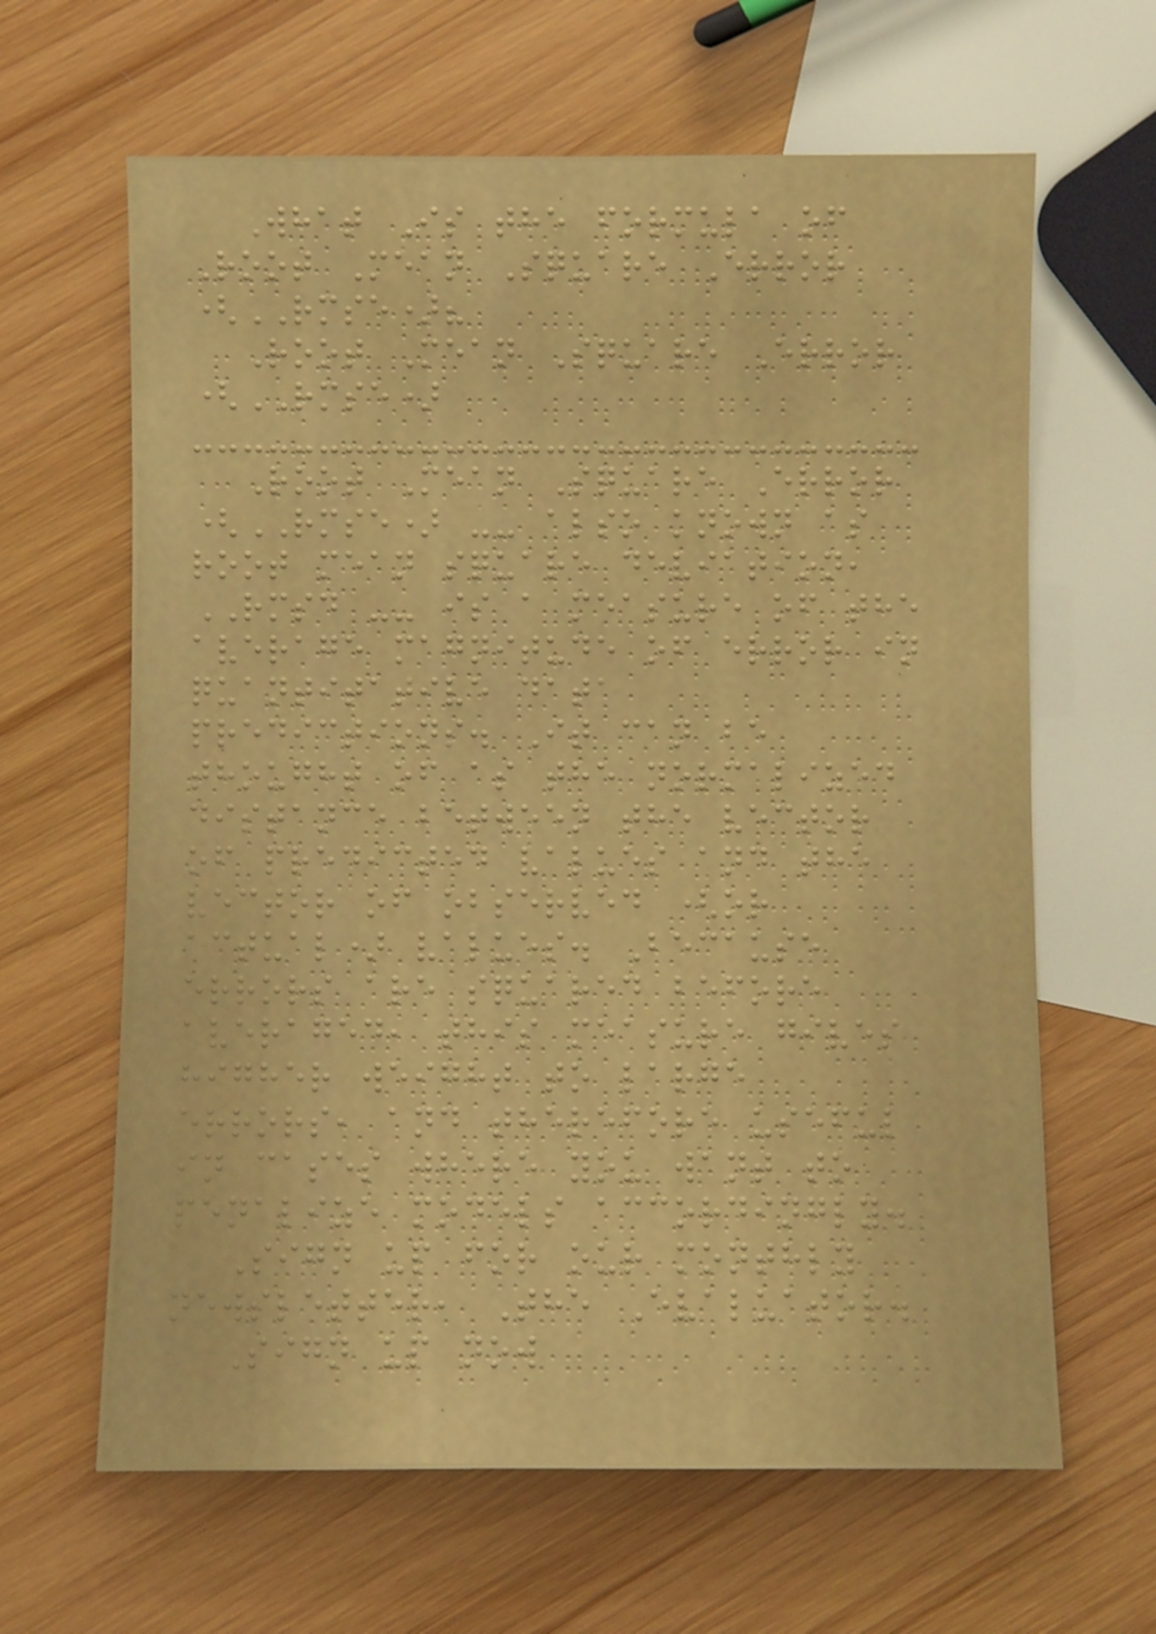What Is the formula of
Root Mean Square Error
(RMSE)?
Root Mean Square Error
(RMSE)
Root Mean Square Error
(RMSE) -- also known as
root mean square deviation,
RMSD -- is a measure of the
average magnitude of error in
quantitative data
predictions. It can be
thought of as the normalized
distance between the vector
of predicted values and the
vector of observed (or
actual) values. Because
errors are squared before
averaged, this measure gives
higher weight to large
errors, and therefore useful
in cases where you want to
penalize models accordingly.
Sign up for our monthly
newsletter, The Evaluator.
Sign up now
